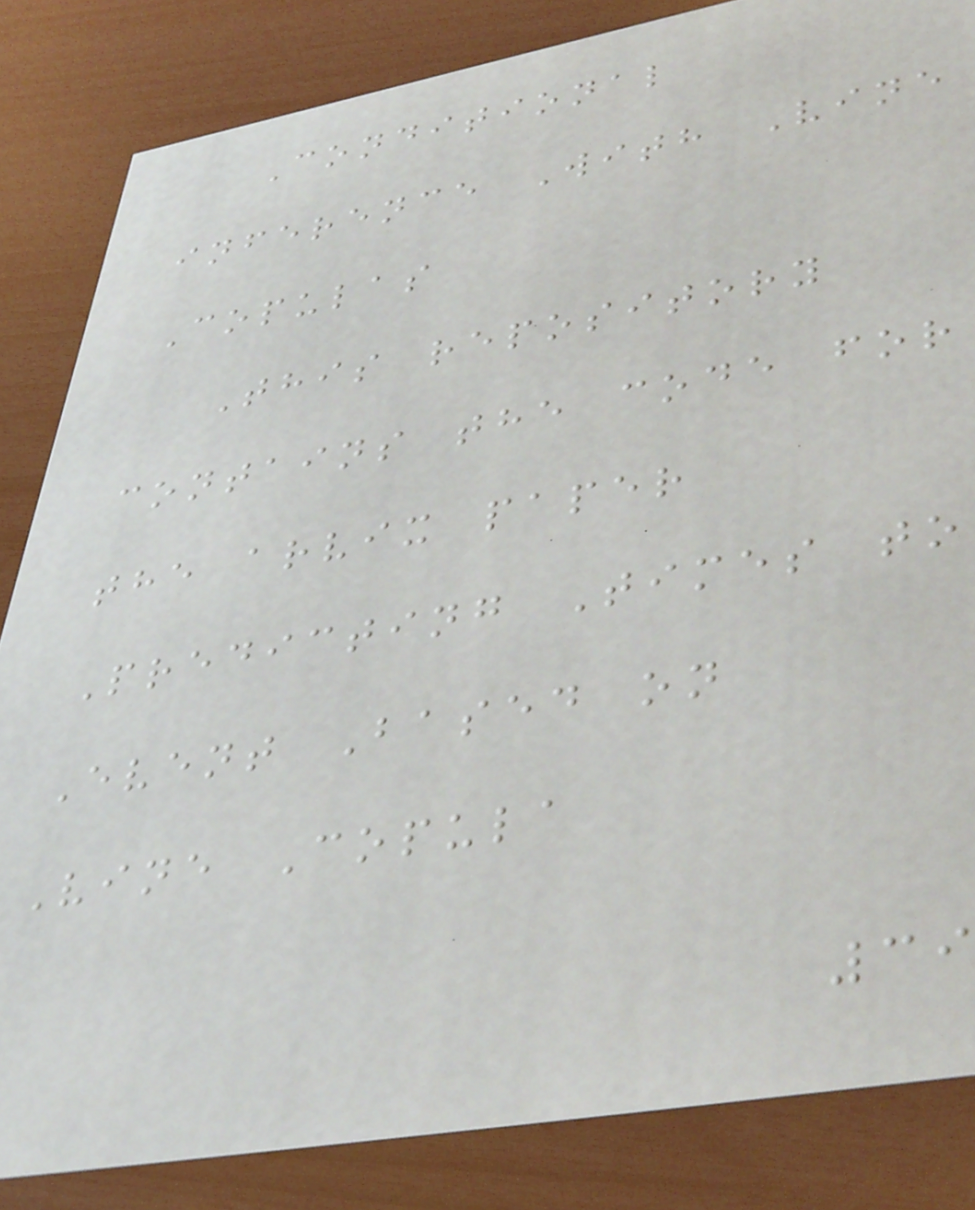Conditional
inference With Vine
Copulas
This repository
contains the code for
the arvix paper
Predicting Times to
Event Based on
Vine Copula
39
